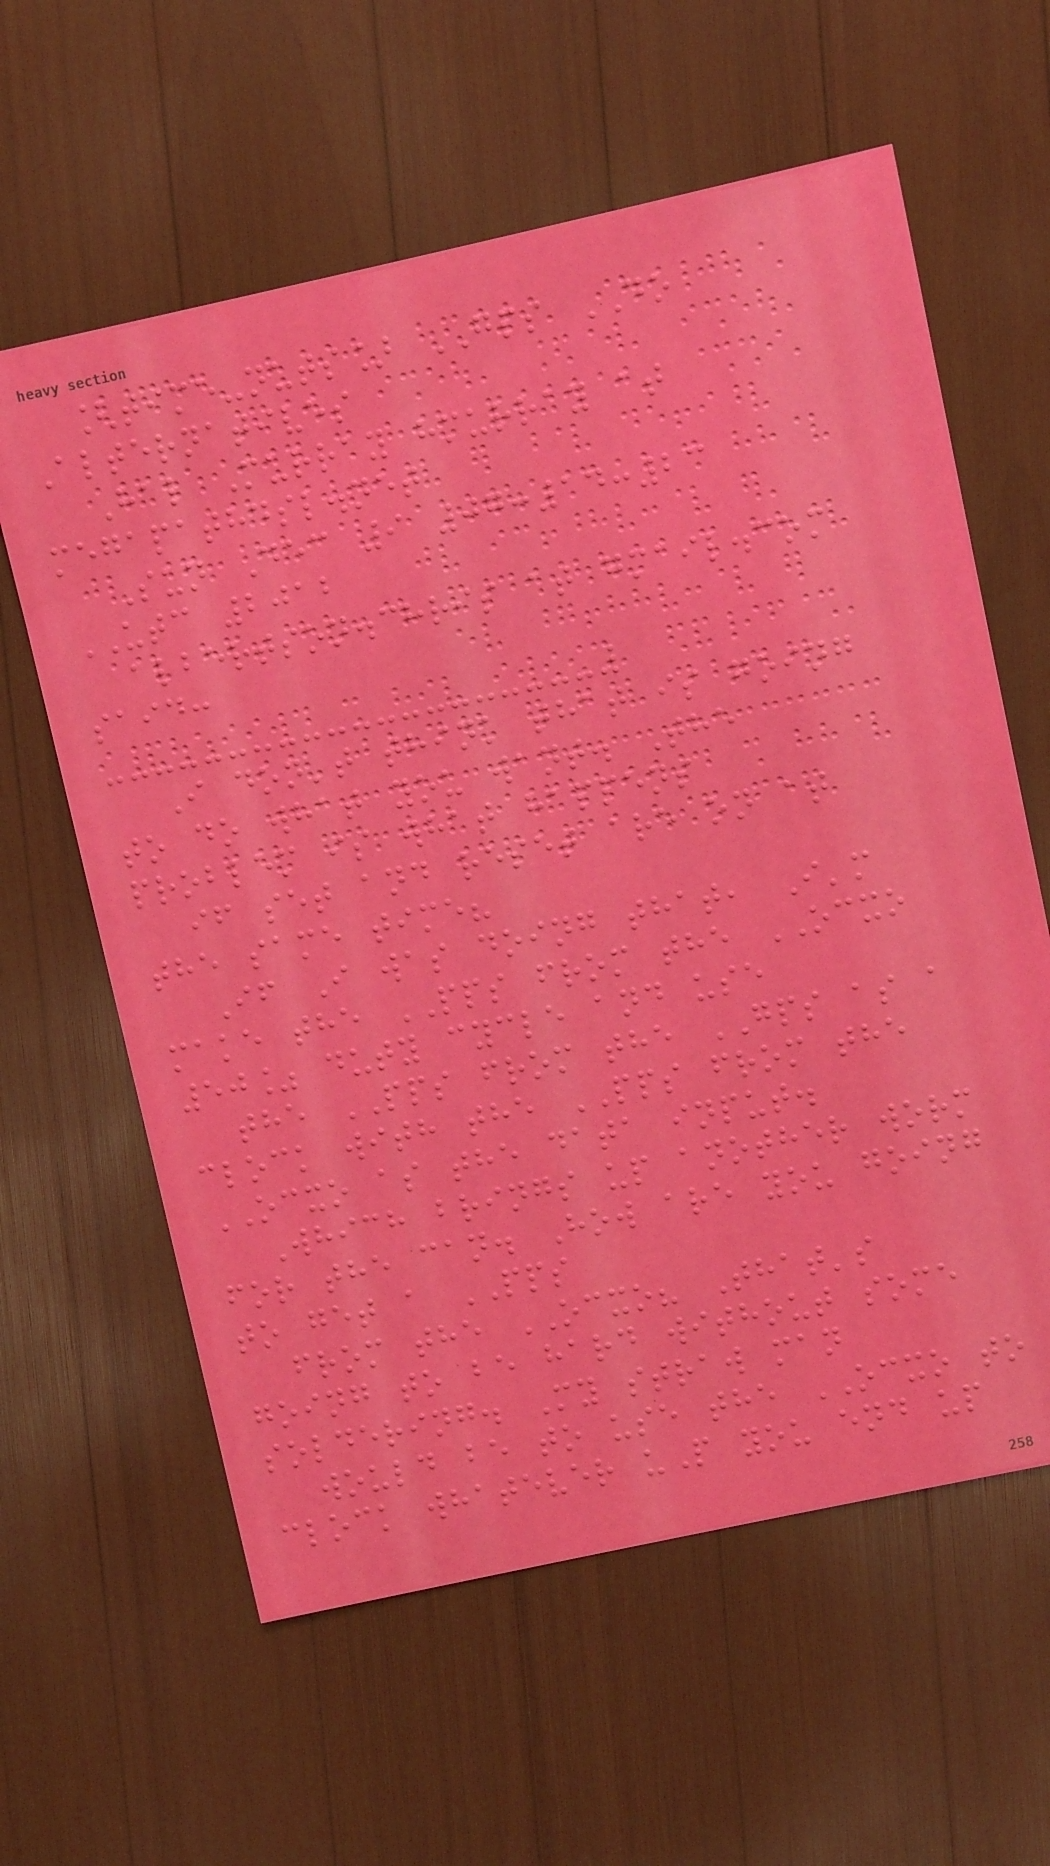[time-nuts] GPS DO
Alternatives
Hal Murray hmurray at
megapathdsl.net
Sun Dec 9 07:14:23
UTC 2012
albertson.chris at gmail.com
said:
I don't think that is going
to do what you want. The
problem is what happens
if set and reset are on at
the same time?
If I was doing that, I'm
make the PPS from the OCXO
50% duty cycle and use
the PPS from the GPS as a
clock with the PPS from the
OCXO as the data input.
Which brings up another worm
for the can. How are you going
to get a PPS
from the OCXO? That's
going to be hard without some
soldering. My straw man
would be to use the OCXO to
clock whatever uP you end up
